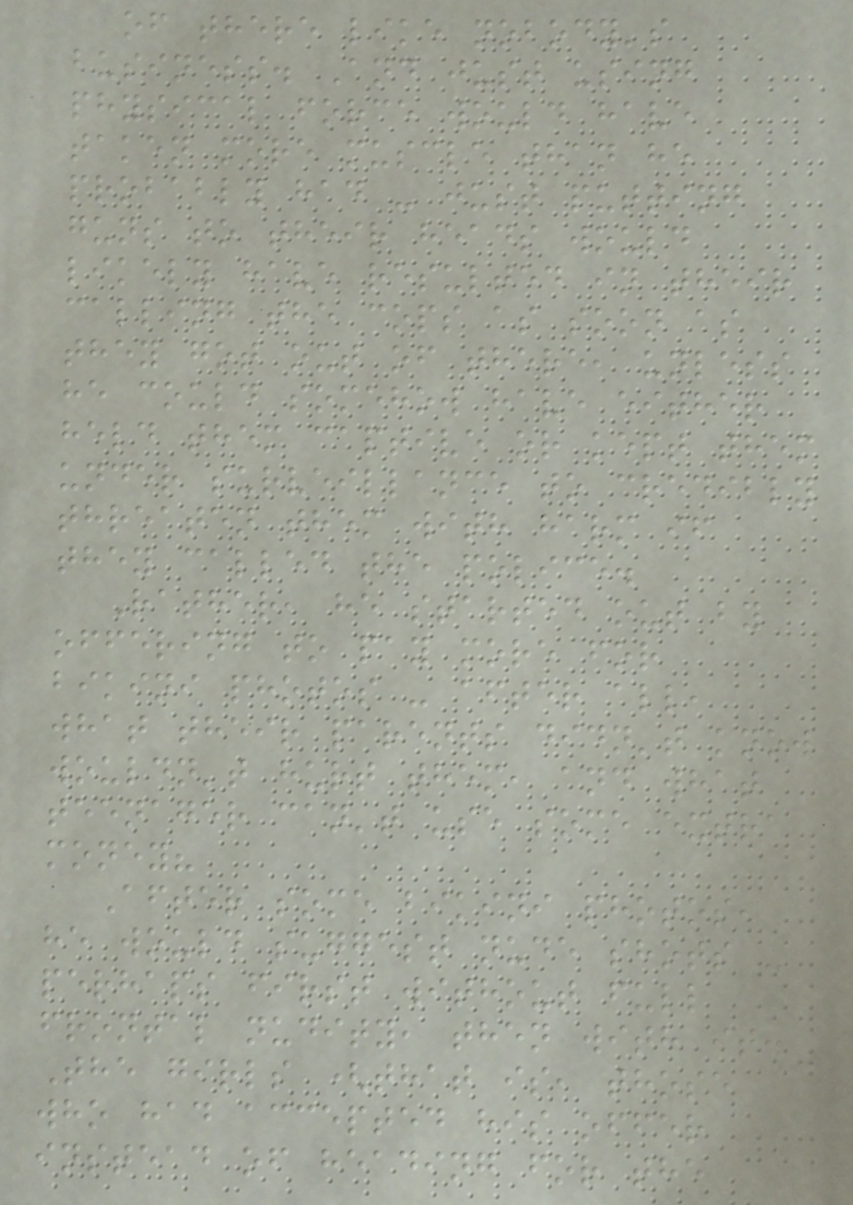of there like nobody's
business. And just using
physical force would have
taken more muscle than he
probably had - just putting
guns to their heads would
likely have resulted in their
calling the cops as soon as
they got out of there, unless
he could somehow have either
held them captive or kept them
under surveillance to credibly
threaten them with harm if
they called the police.
Rather, he started out by
offering to pay more for
bikini photos - after all,
what their parents didn't know
wouldn't hurt them, and what
teenager can't use some extra
money?
After some bikini photos,
he would suggest nude shots -
perhaps first without full
frontal nudity, then with it.
The girls (that is, those
who had accepted his offer
instead of heading for the
